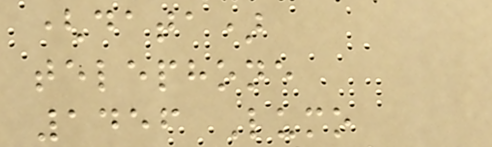(data)
telephone
1456 Lumo
